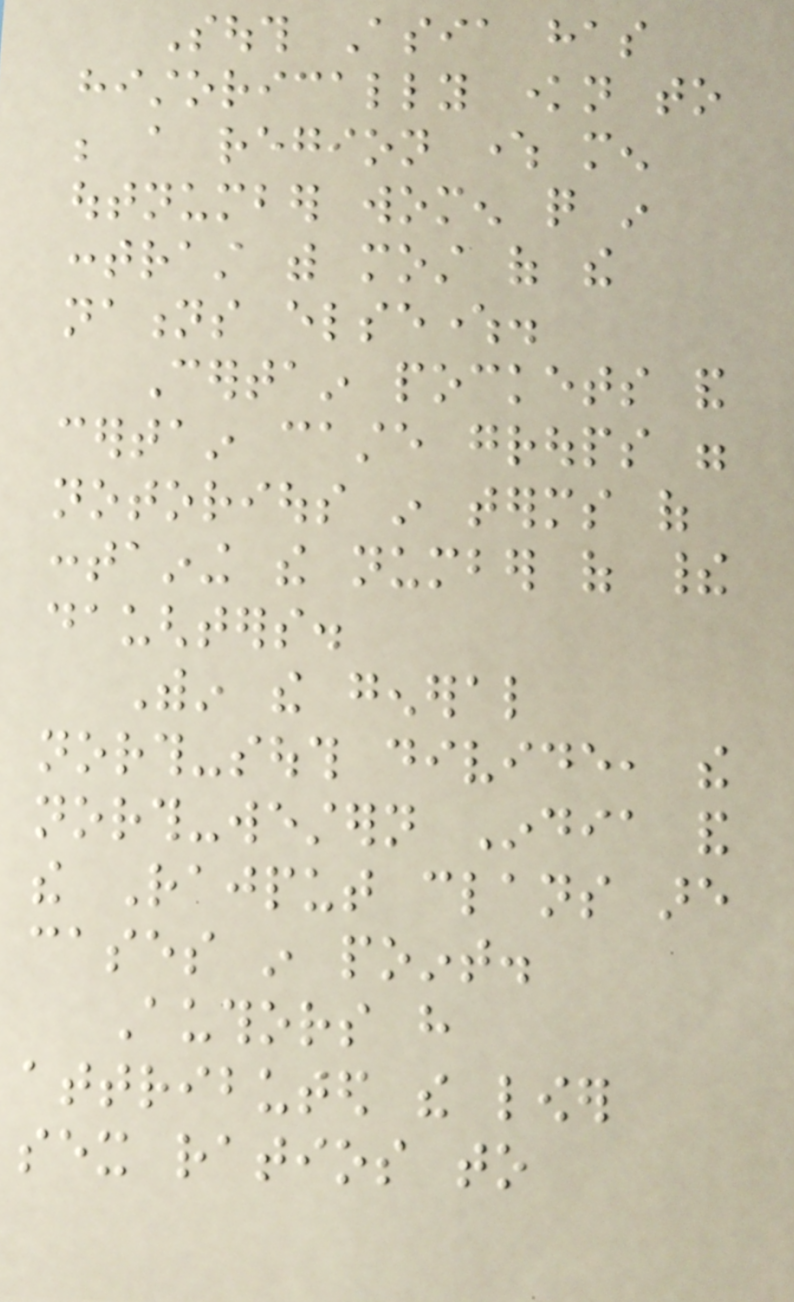South Asia has
historically known to
be a region where men
outnumber women quite in
contrast with most of the
nations elsewhere.
Certain pockets and
certain caste groups were
notorious in terms of
containing the number of their
daughters.
Within the general
north-south divide, the
north-western India and
the Rajput clans are
cases in point.
Authors have
attributed the lower
sex ratios to
